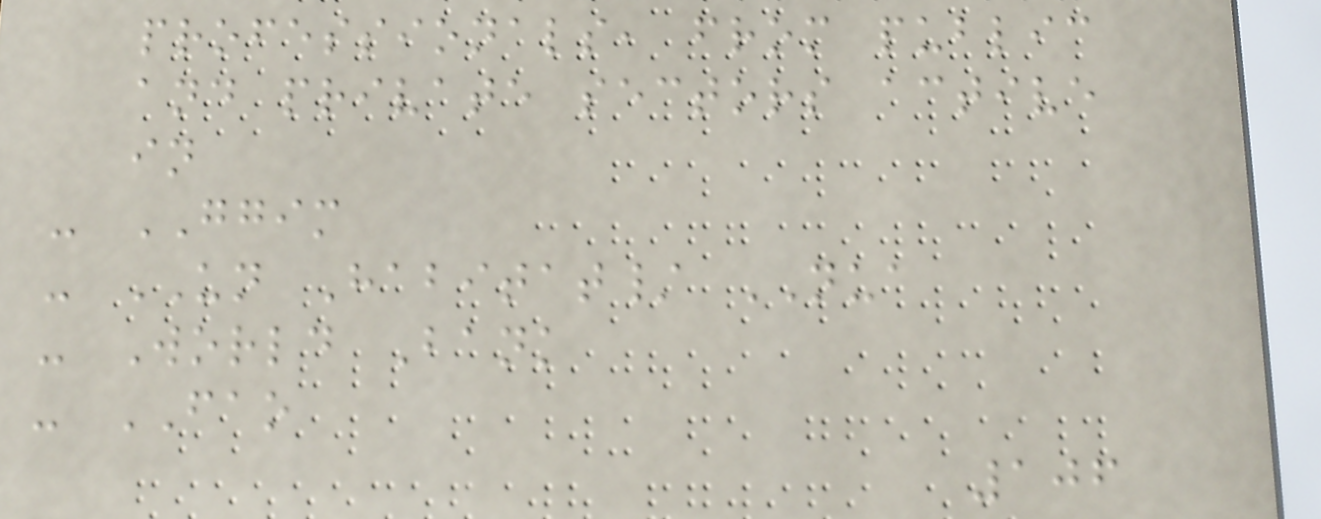professionals, from public
and private sectors active
in
- GGIM
- UN Habitat/ NUA
- World Bank
- FAO
106
